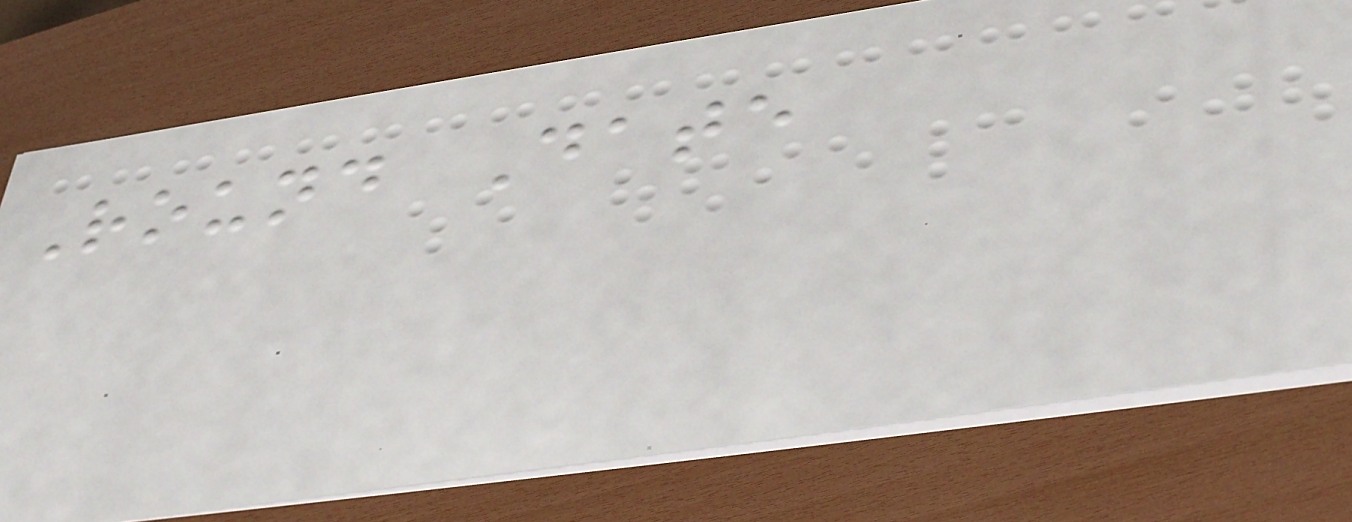Round Date
